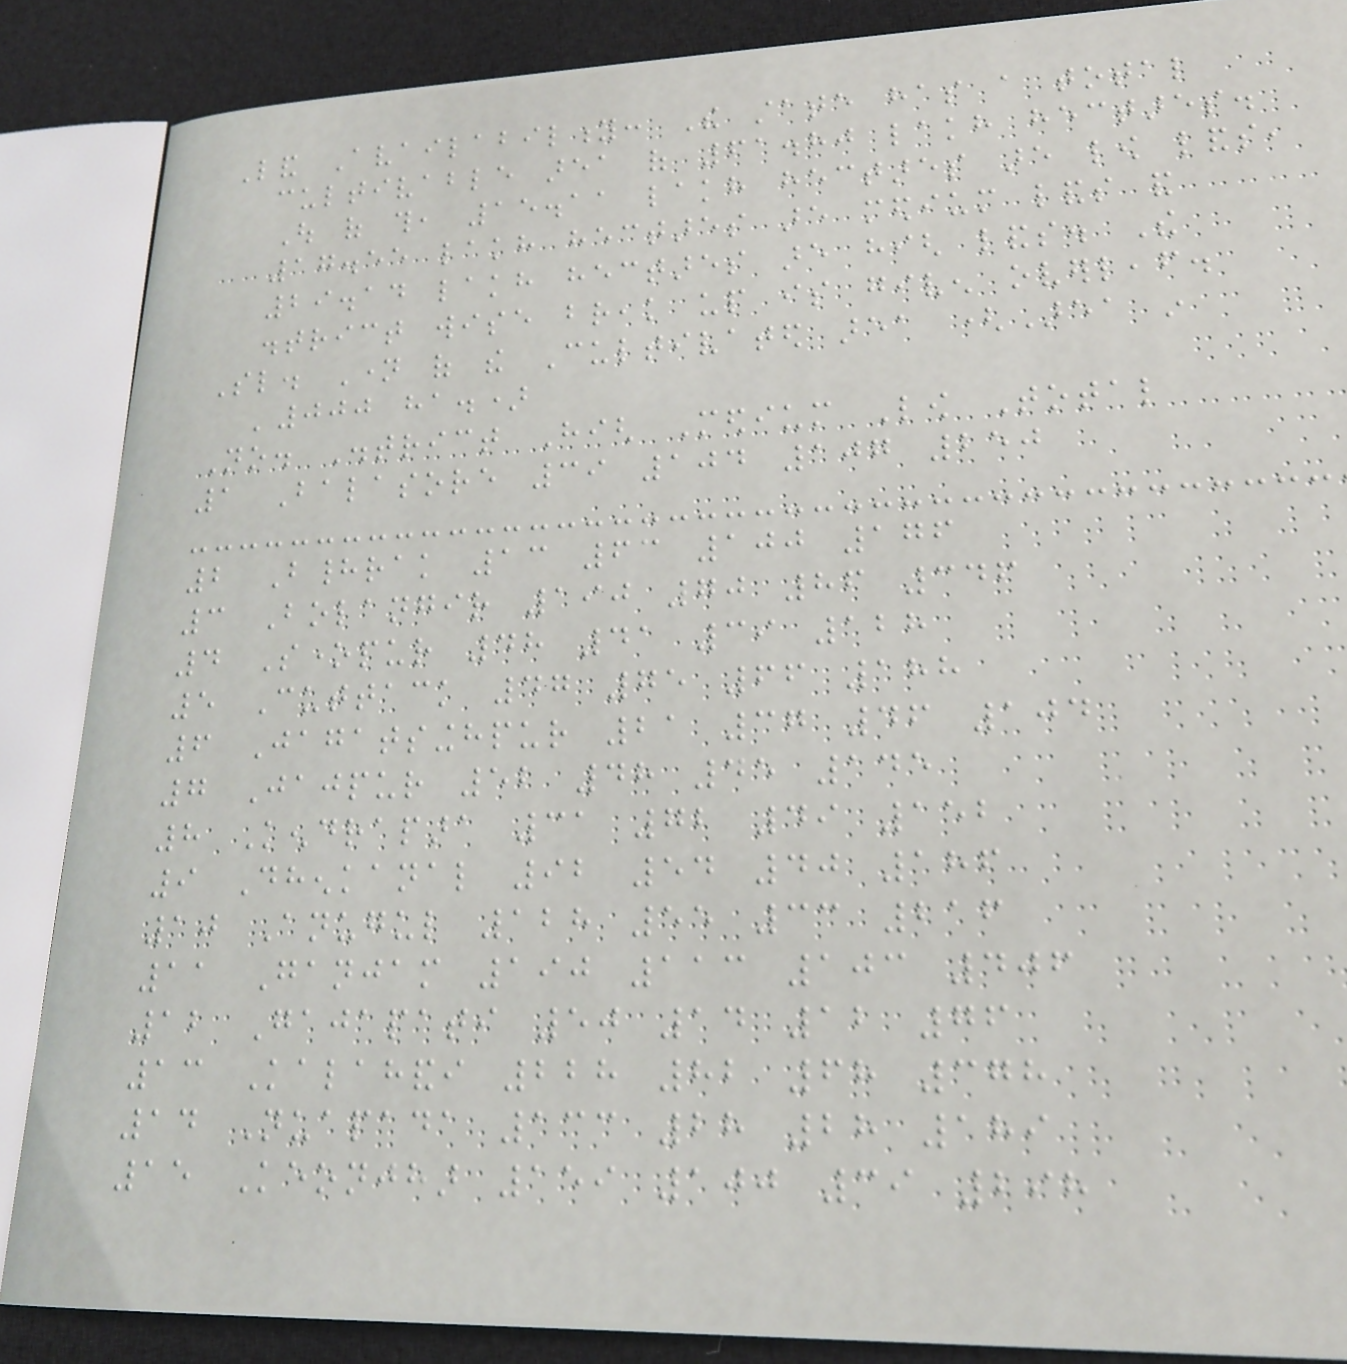Land Availability: The state has a total
cultivable area of 61.80 lakh hectares.
Out of this, 15.11 lakh hectares are low lands,
17.55 lakh hectares are medium lands and
29.14 lakh hectares are high lands. The
district wise break up is given overleaf.
Sl. Name of the Cultivated area (Area in
'000 ha.)
No. District High Medium Low Total
1 Balasore 39 104 107 250
2 Bhadrak 13 63 100 176
3 Bolangir 190 70 86 346
4 Sonepur 48 41 39 128
5 Cuttack 47 75 66 188
6 Jagatsinghpur 21 37 46 104
7 Jajpur 52 48 45 145
8 Kendrapara 31 72 49 152
9 Dhenkanal 92 54 40 186
10 Anugul 128 55 33 216
11 Ganjam 190 113 103 406
12 Gajapati 50 14 12 76
13 Kalahandi 228 82 68 378
14 Nuapada 133 28 28 189
15 Keonjhar 159 100 39 298
